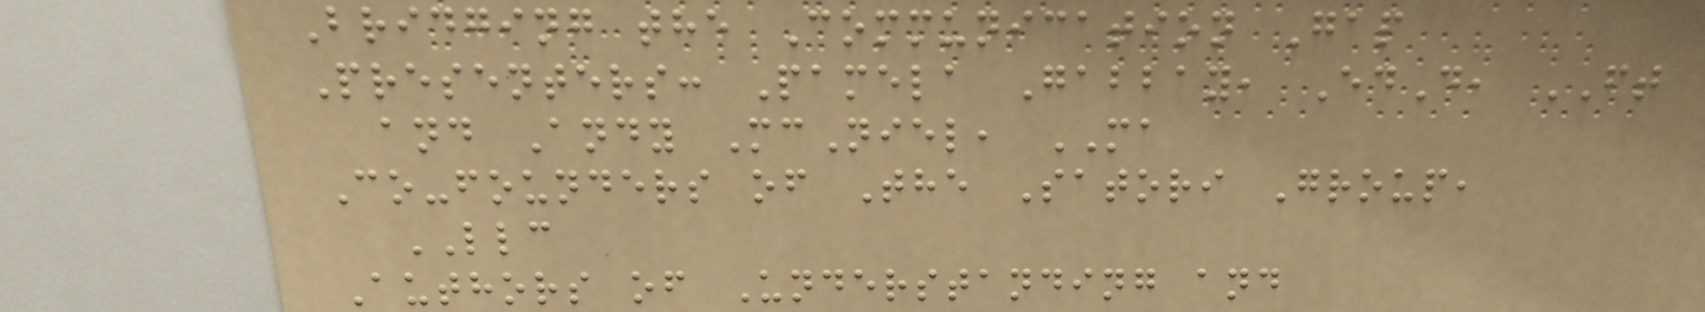Bridging the Communication Gap
Presenters: Pamela Gabbay, EdD, FT
and Andy McNiel, MA
Co-founders of The Satori Group,
LLC
Authors of Understanding and
